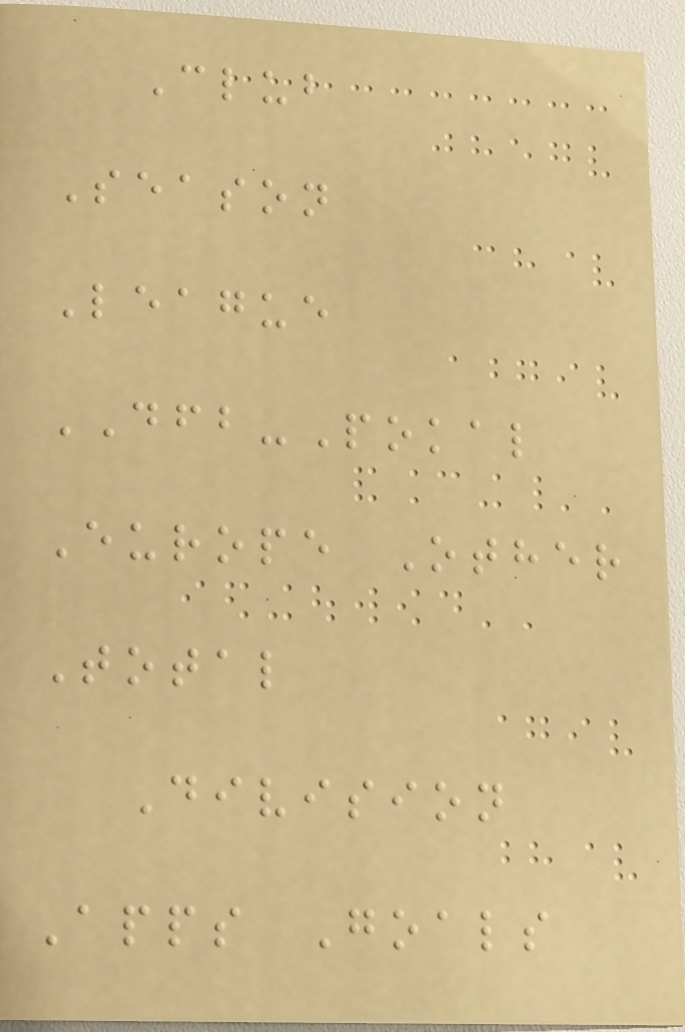Club
Season
League
DFB-Pokal
Europe Other
Total
Division
Apps Goals
